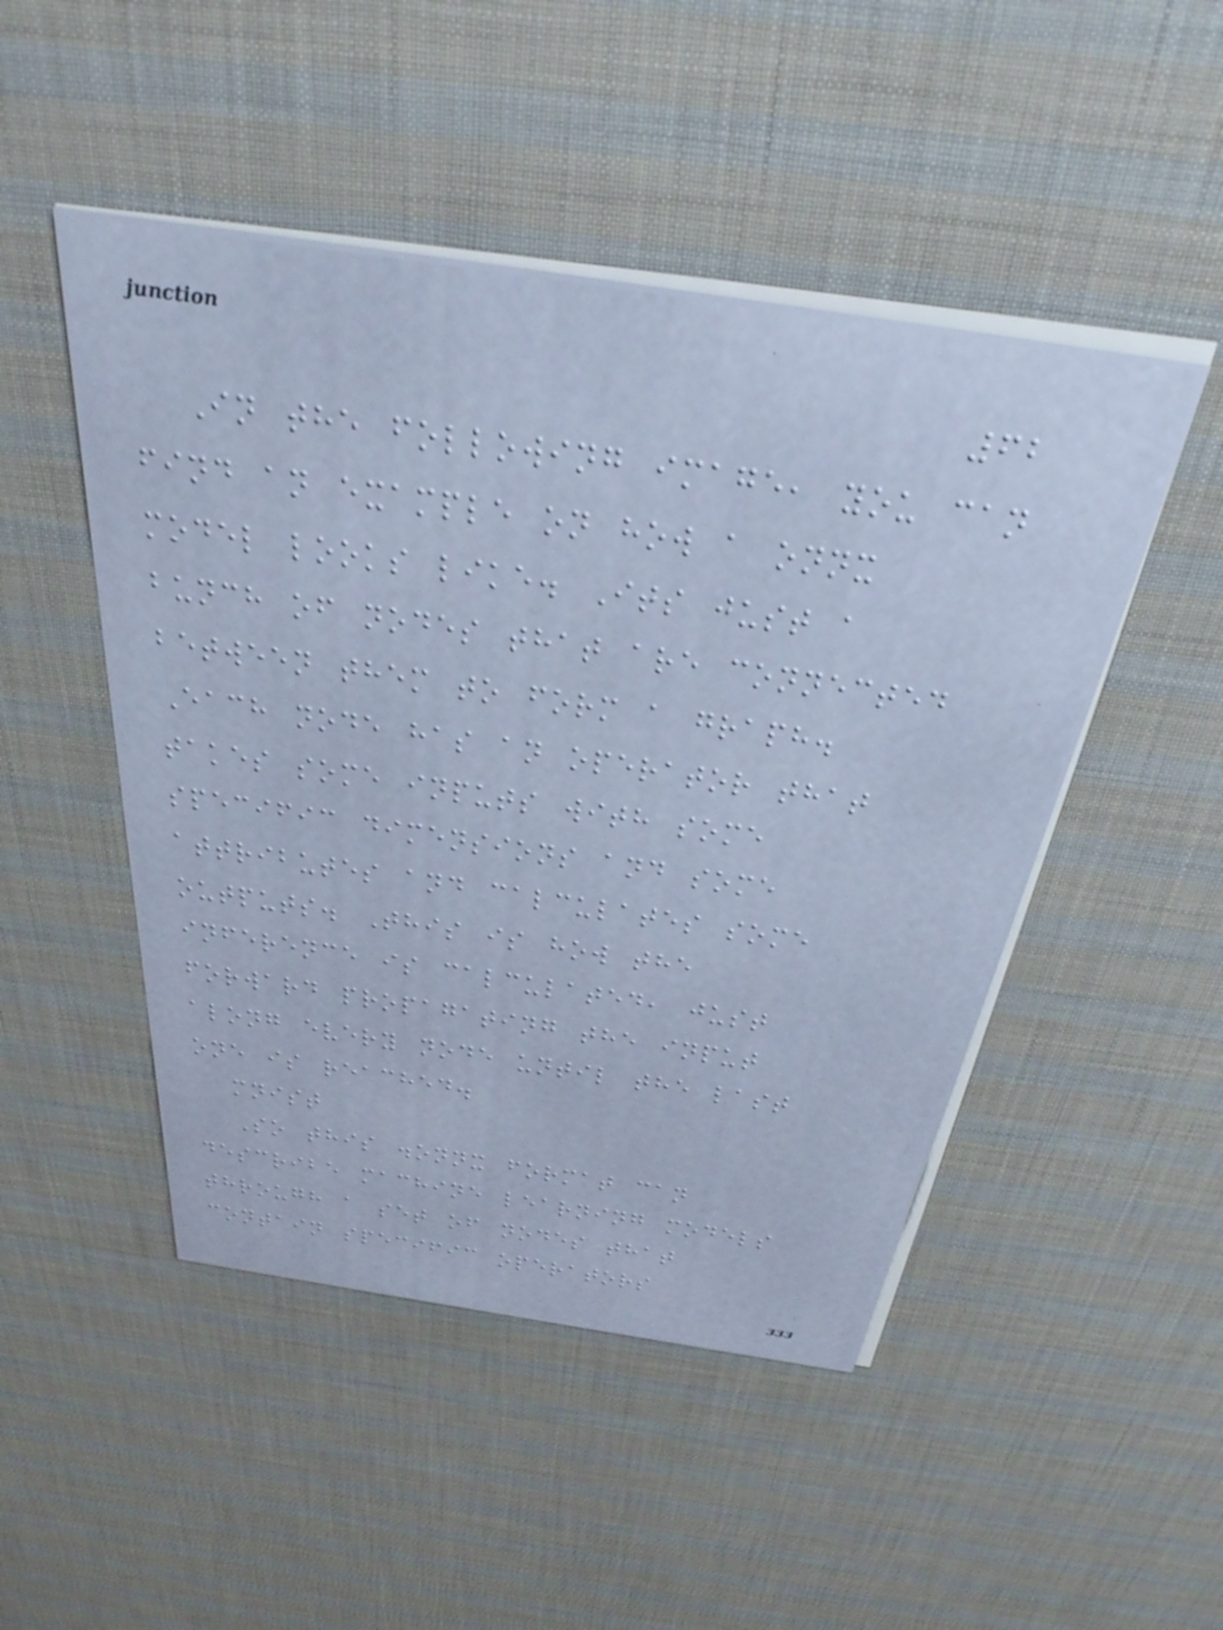62
In the following image, you can
find an example on how a onnx
model looks like. Its just a
bunch of nodes that are connected
between them to form a graph.
Each node has an operator that
takes some inputs with some
specific dimensions and some
attributes and calculates some
outputs. This is how the
inference is calculated, just
forward propagating the input
along every node until the last
one is reached.
mnist
So this .onnx format can
describe machine learning models
through a set of nodes that
contain specific operators
